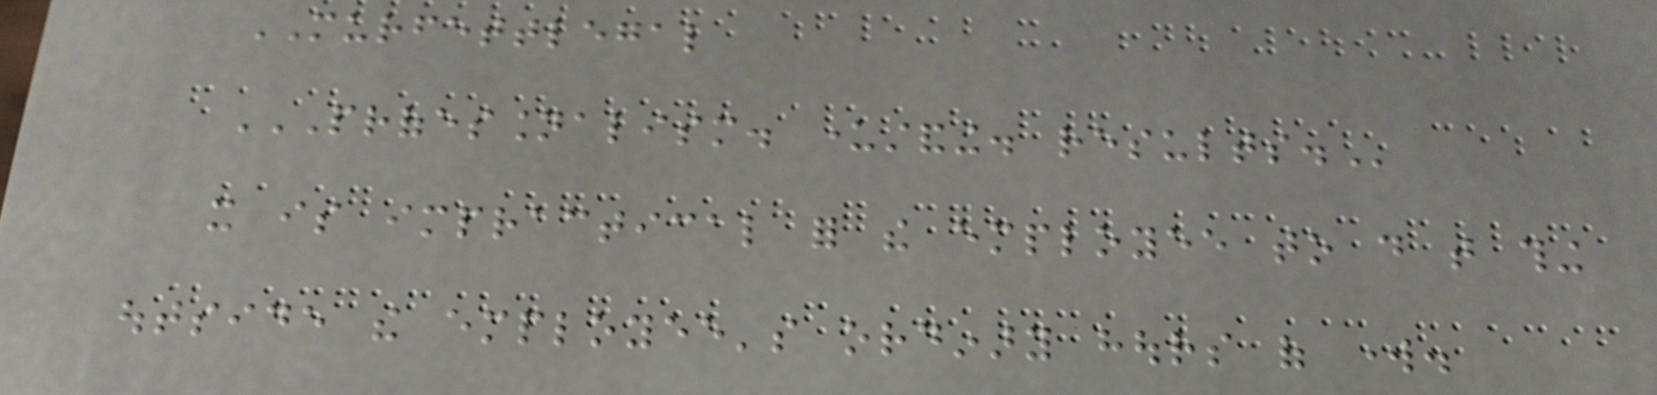MURFETTLEGAL
PROFESSIONALISM. UNDERSTANDING. RESULTS.
it is impractical for the employee to do that thing
outside the employee's ordinary hours of work.
